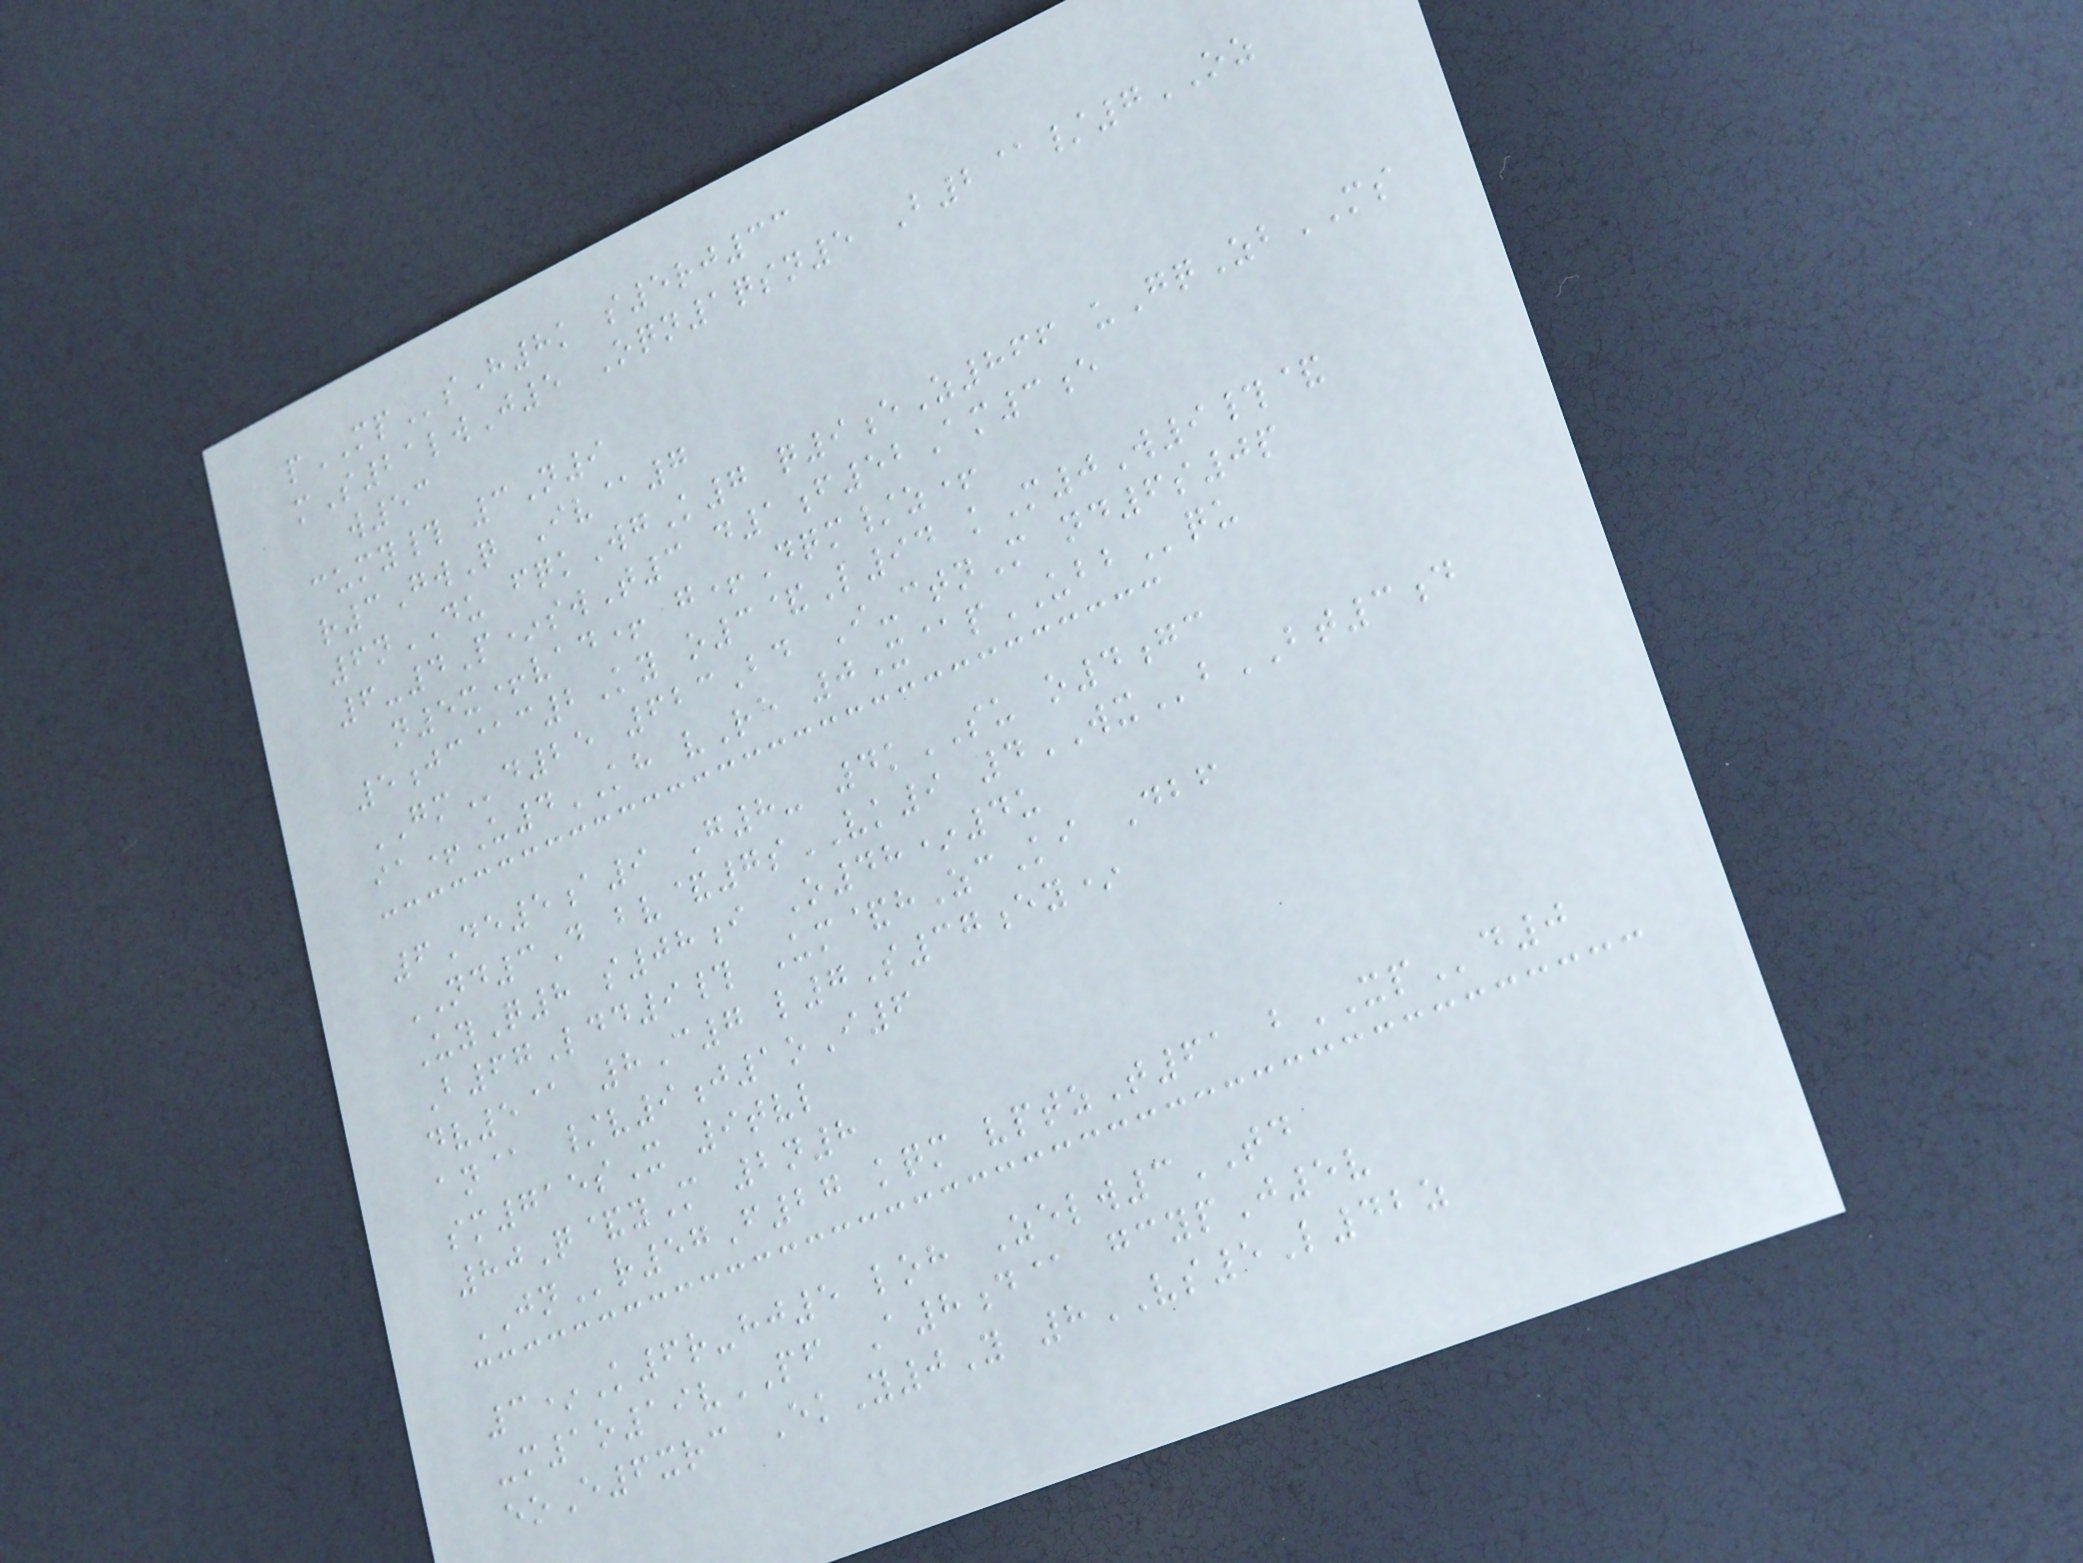pMPsH8k s5rj33
mS21lwJ5 Oqn1qsn5 B2@/7OZ
w53
cumy# 3N9
r3GwQ Iv@7
6nDU fqkWgK7 q9eZ866 uGqZbMS
6-4P*swT3 d1f52Am3e
n5x+vad+ g+Dqm/z+
5jc@c2Ky o3&L94 kM0W9#&
GMd25 623Bd I-ctnM nd6s0p
ia+U4KH vRe 0X@pUBBqu
6De5a9 G8- 4kSU o4gc
ND3D bv&7sVK9 4WXbBT3d
UyQ8 s08i O48*4u
B67Ldd9# Um&hZcKi Dbf
dv5@ 8C7 l7S37ey*
an@ /v9j1oI6
sm715sX 9tvl
80Q&yM 2n8
JNr57F27 kqm vptzT61 bXPd0
3*K6r-hj5 loh Zelw3TD
-m1o19vPF A8d@ gcypJ5v
eoE6xrc EkY0Y 8VS5L42z
